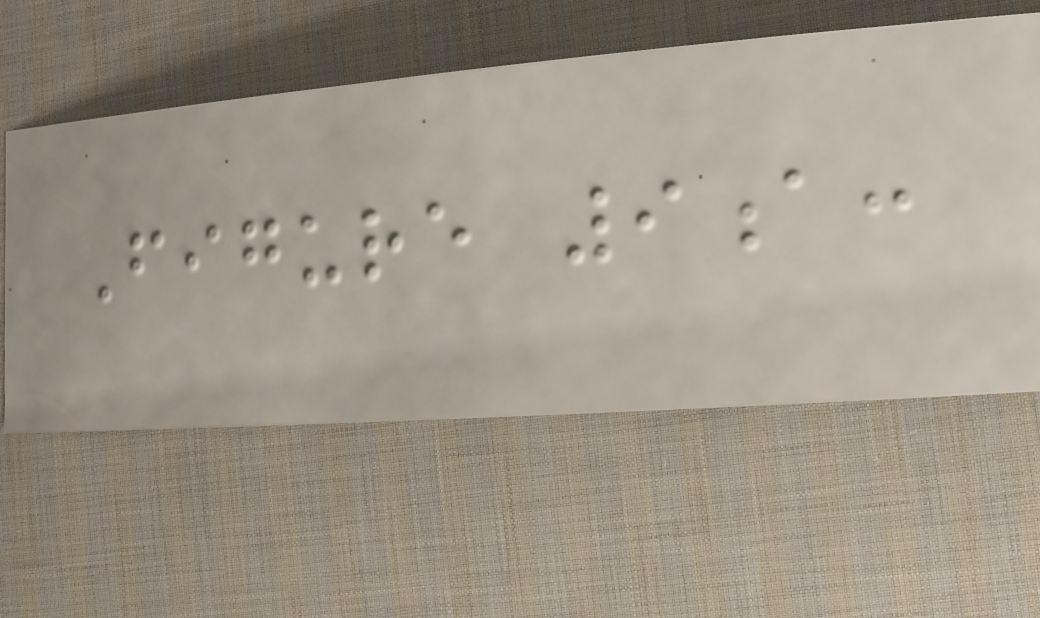Figure 9a:
